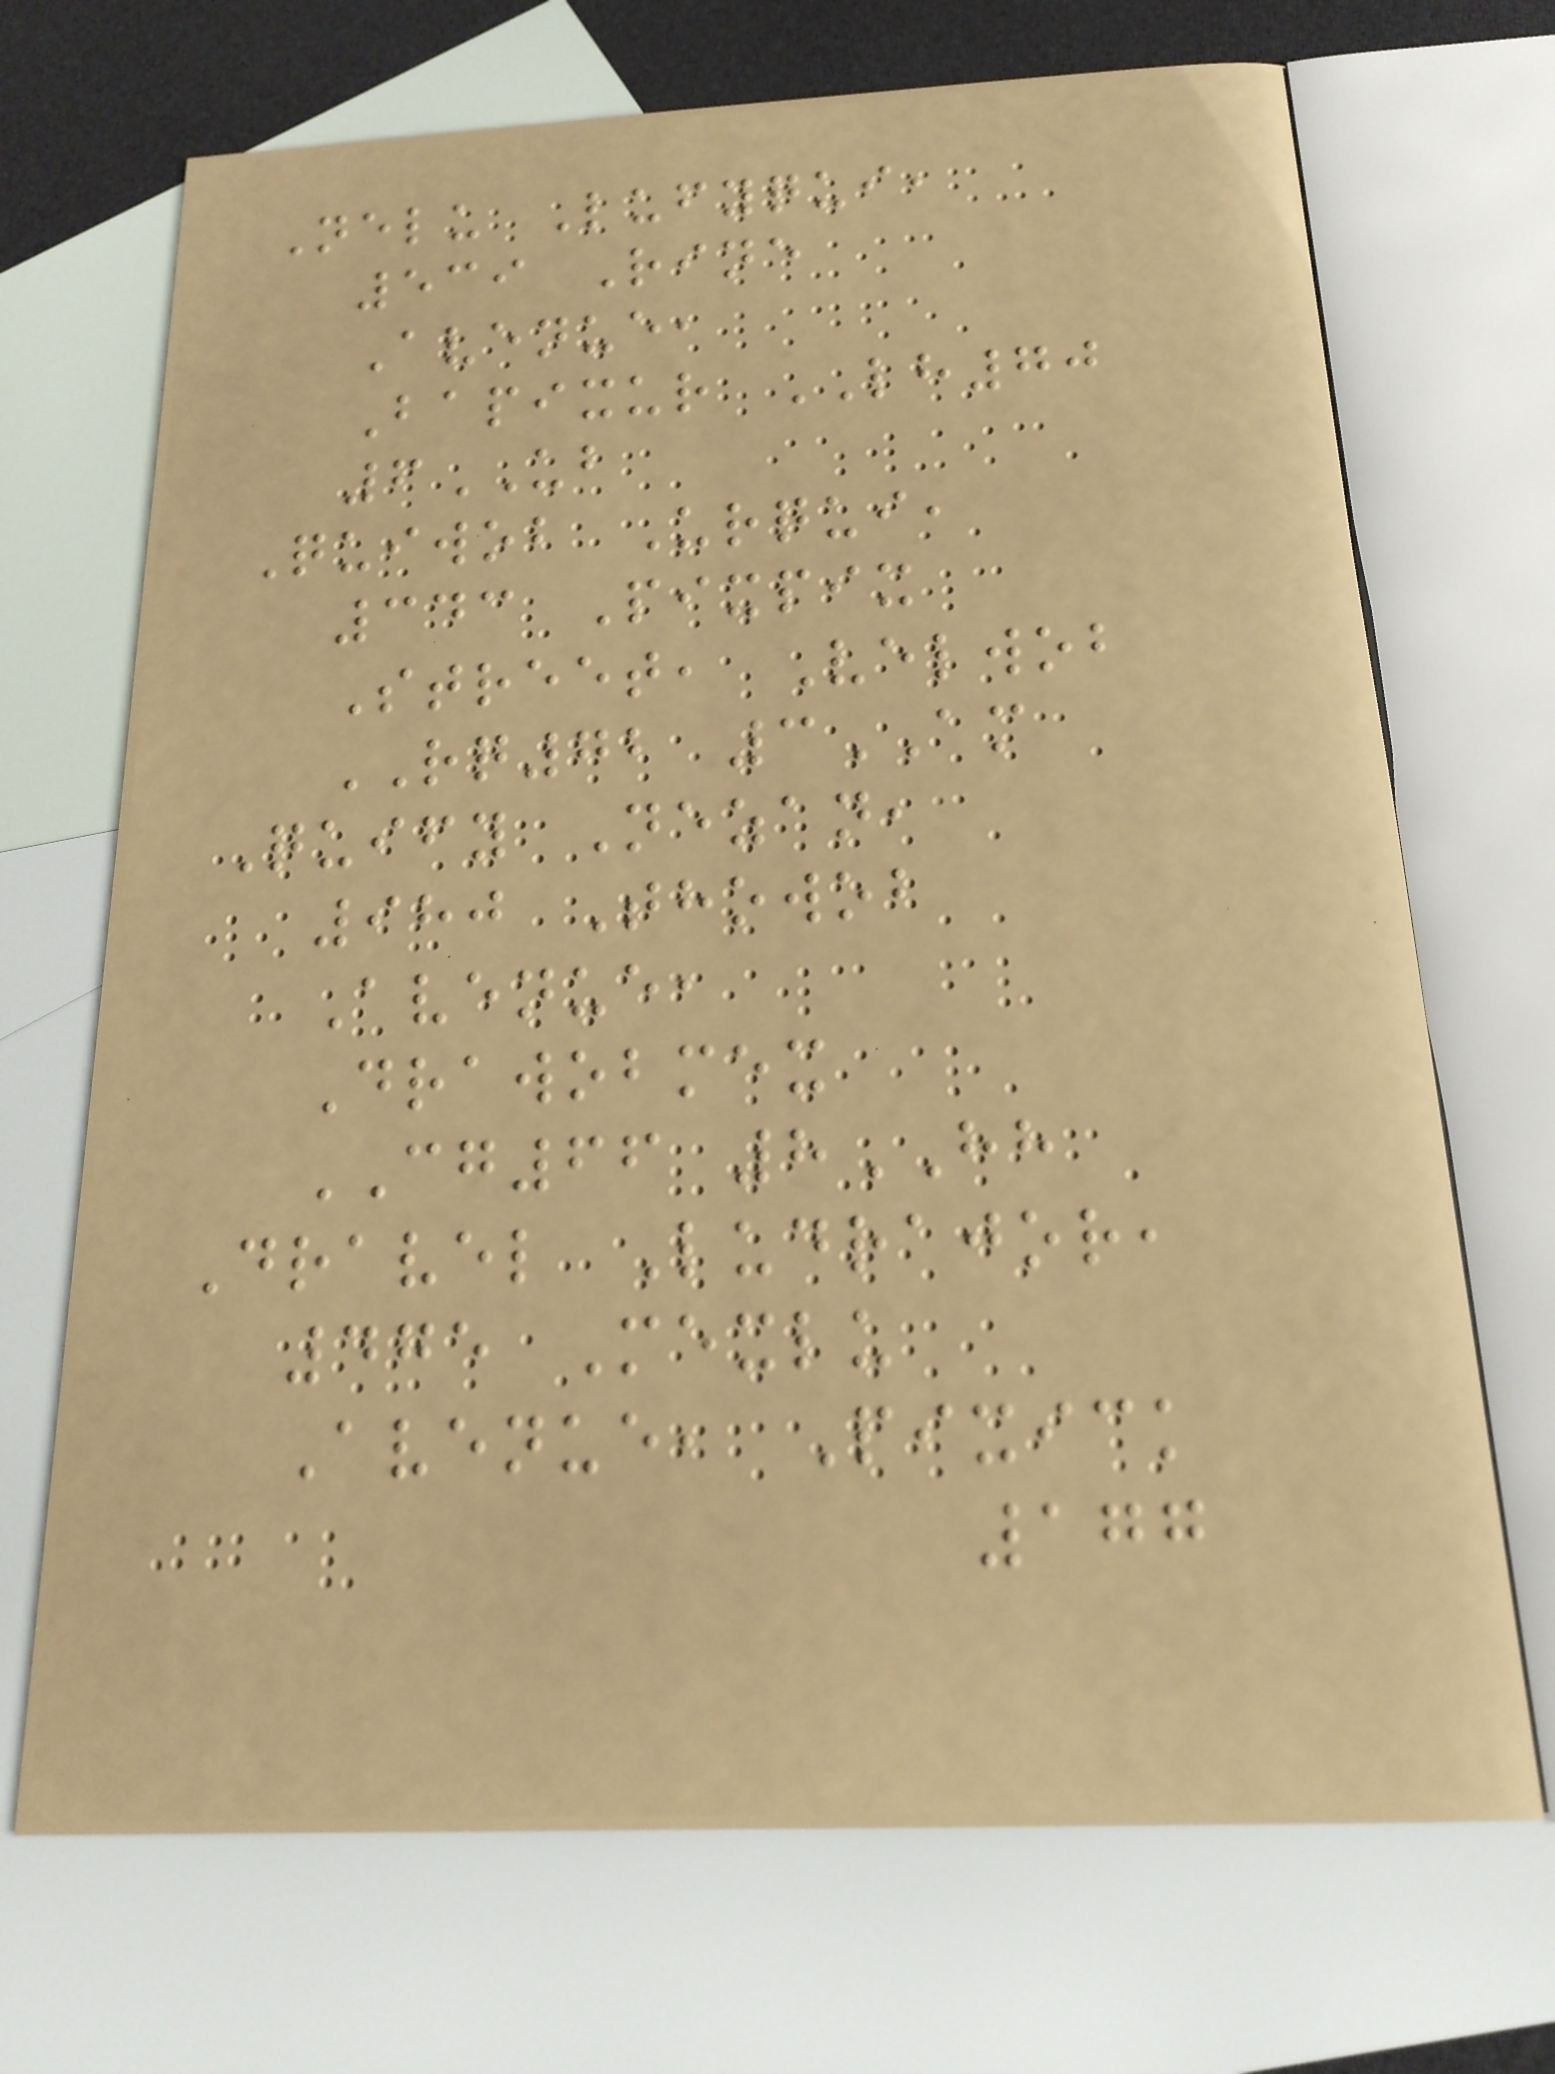Nelu Lufyqui,
539 Rine
Avenue,
Bapixur LH70
6UB
Quiwob Urqui,
343 Pixpix
Street, Velwob
RQ72 3AM
Quify Nezan,
980 Thowob
Avenue,
Drawobmex
CG66 8HH
Dravel Ludrajor,
475 Mexlu
Avenue, Pixick
177
